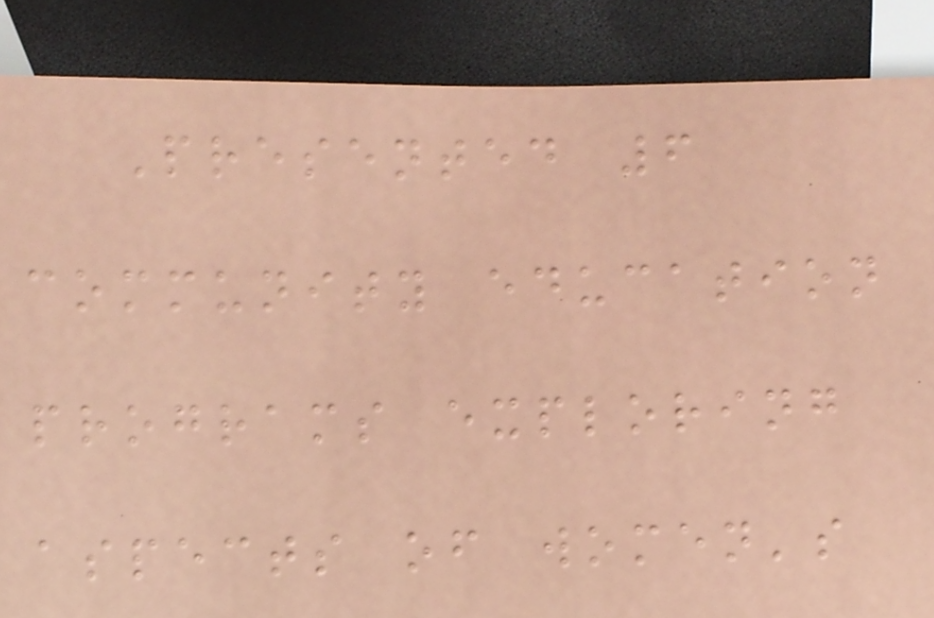Presented 6
community education
programs exploring
aspects of women's
